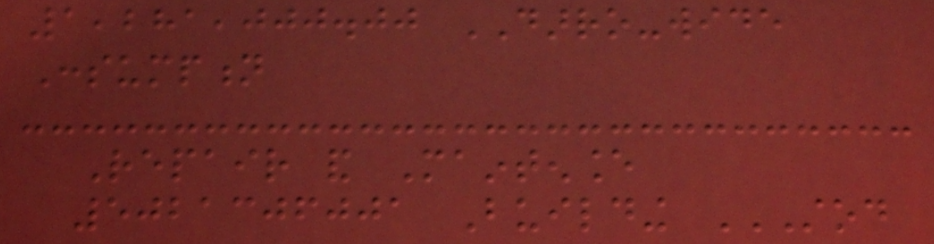1,281,000.00 DARRO-wide
Consumption
Repair and Maintenance
5021306001 Building STOD
